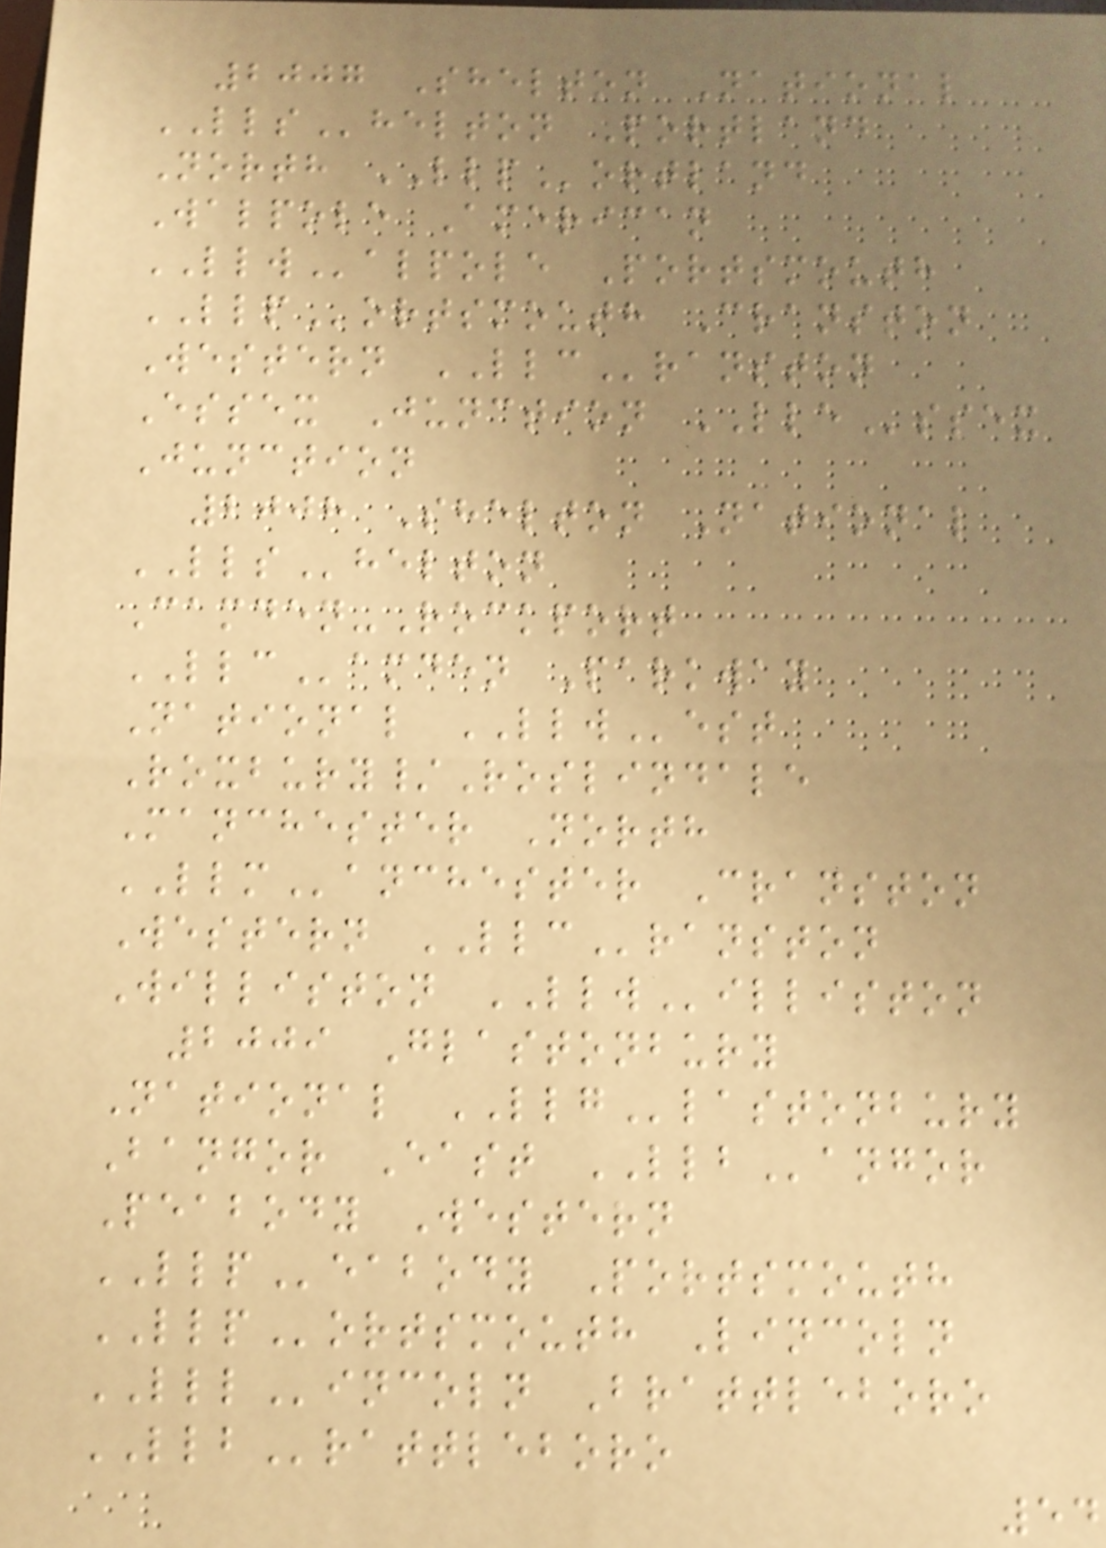2007 Shelton National
LLShelton Portland
North LLPortland
Walpole American
LLWalpole Portsmouth
LLPortsmouth Cranston
Western LLCranston
Essex Junction LLEssex
Junction
2008 Shelton National
LLShelton
Camden-Rockport
LLCamden Parkway
National LLWest
Roxbury/Roslindale
Manchester North
LLManchester Cranston
Western LLCranston
Williston LLWilliston
2009 Glastonbury
National LLGlastonbury
Bangor East LLBangor
Peabody Western
LLPeabody Portsmouth
LLPortsmouth Lincoln
LLLincoln Brattleboro
LLBrattleboro
54
